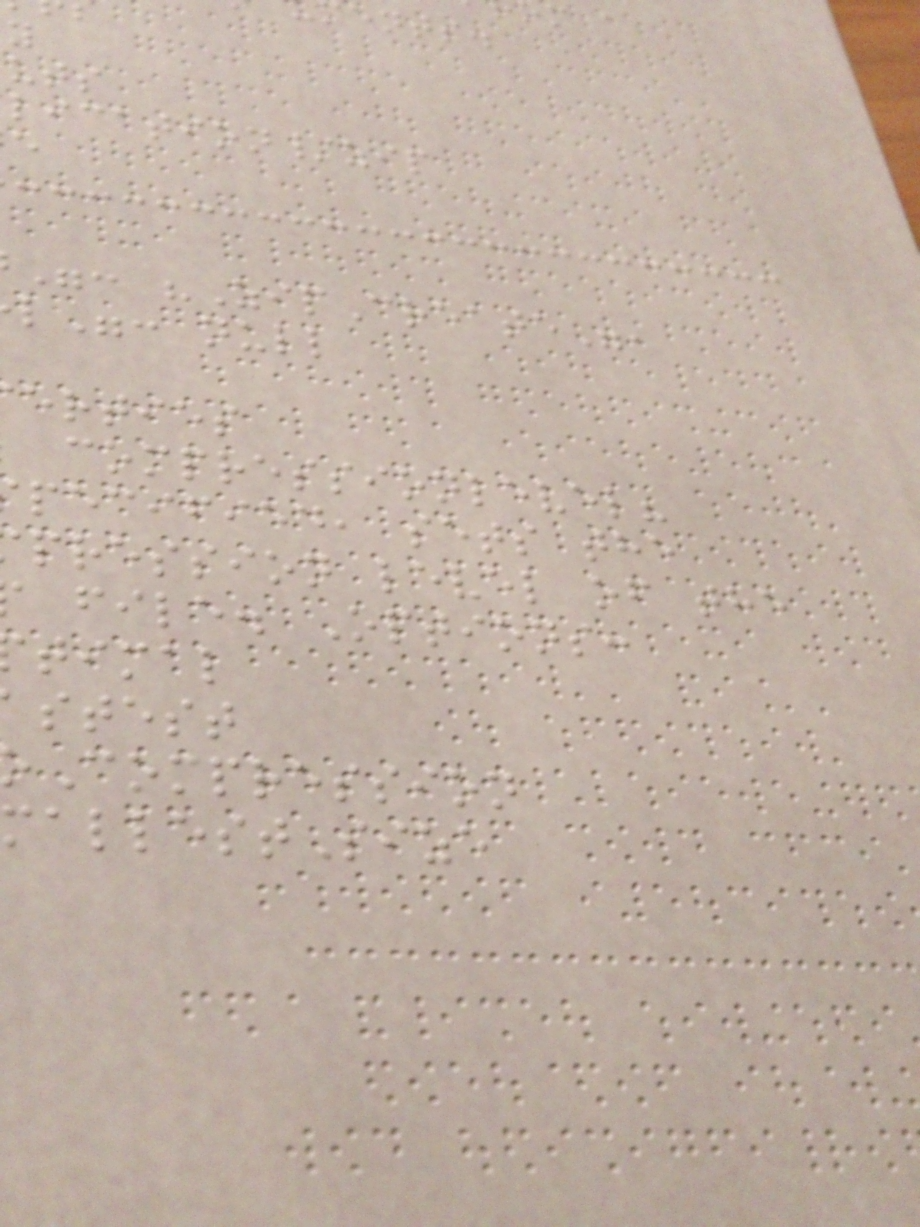ents.
lication/zip
l": null
erties
compressionlevel?
pecified, sets the
pression level of the
file. Options:
timal
stest
Compression
mallestSize
